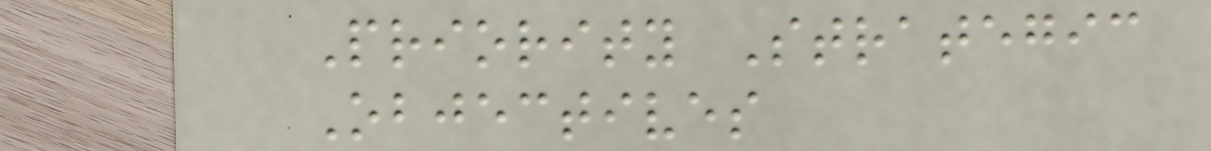Priority Strategic
Objectives
